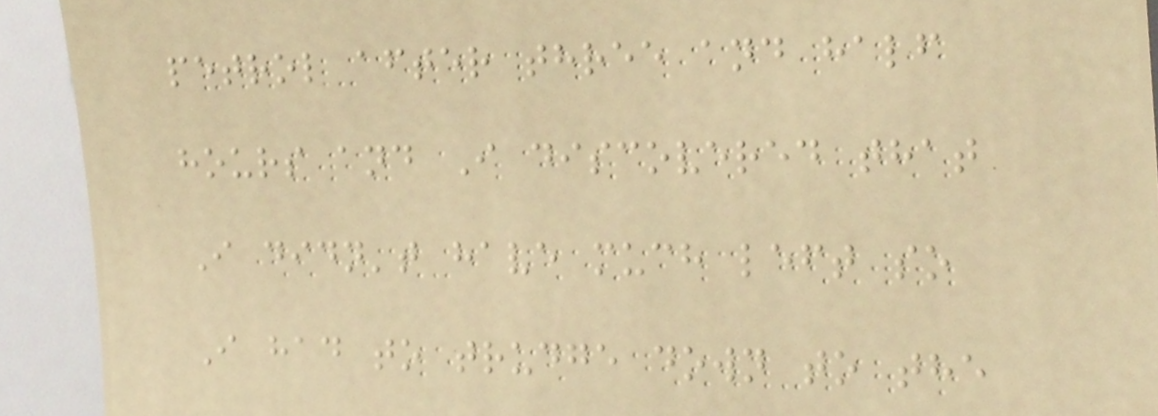petrol after three and half
hours and I discovered that
I didn't have much left so
I had to trudge down to the
